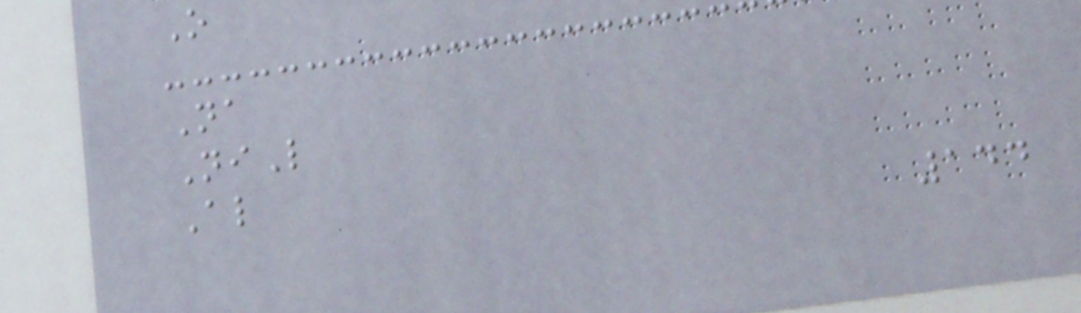O
Na
NiL
Al
144
